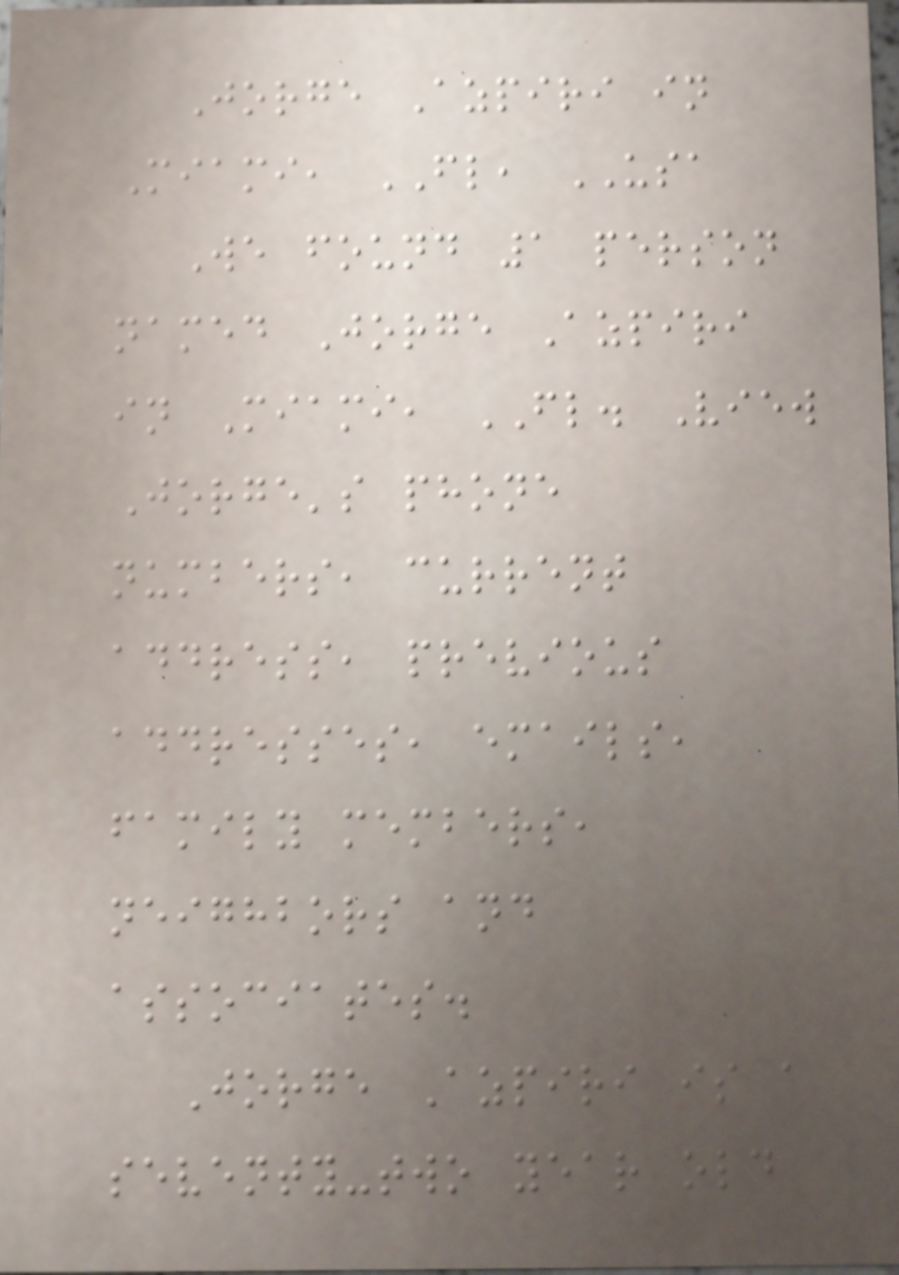Jorge Azpiri in
Miami, FL, USA
We found 1 person
named Jorge Azpiri
in Miami, FL. View
Jorge's phone
numbers, current
address, previous
addresses, emails,
family members,
neighbors and
associates.
Jorge Azpiri is a
seventy-two year old
